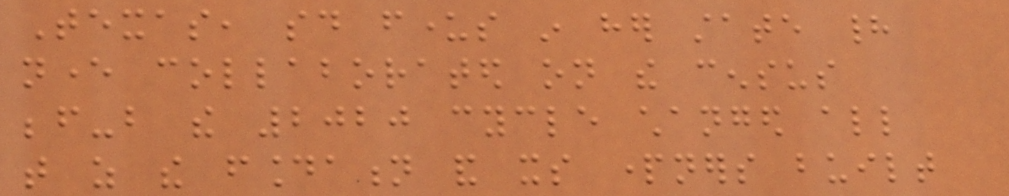Texas, said funders in her state had
never collaborated on the census
before-but the 2020 cycle changed all
that as the foundation and its partners built
